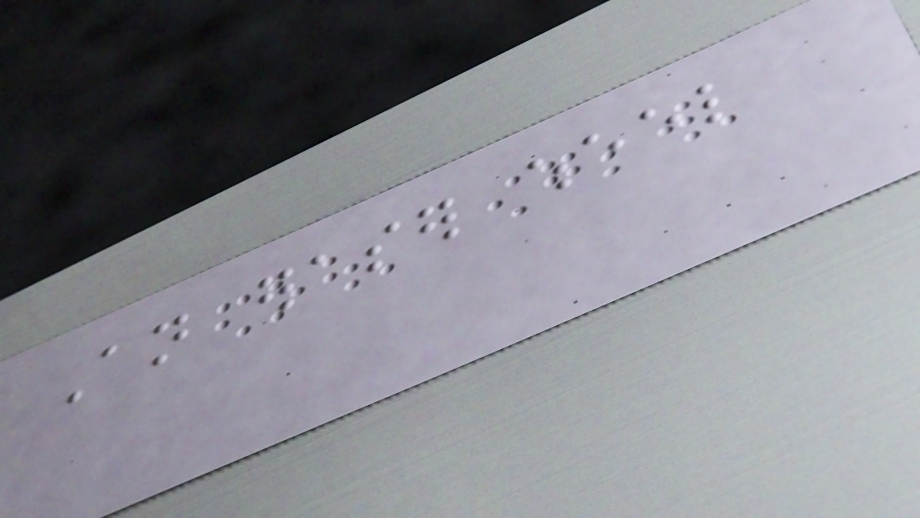An eraser wheel
